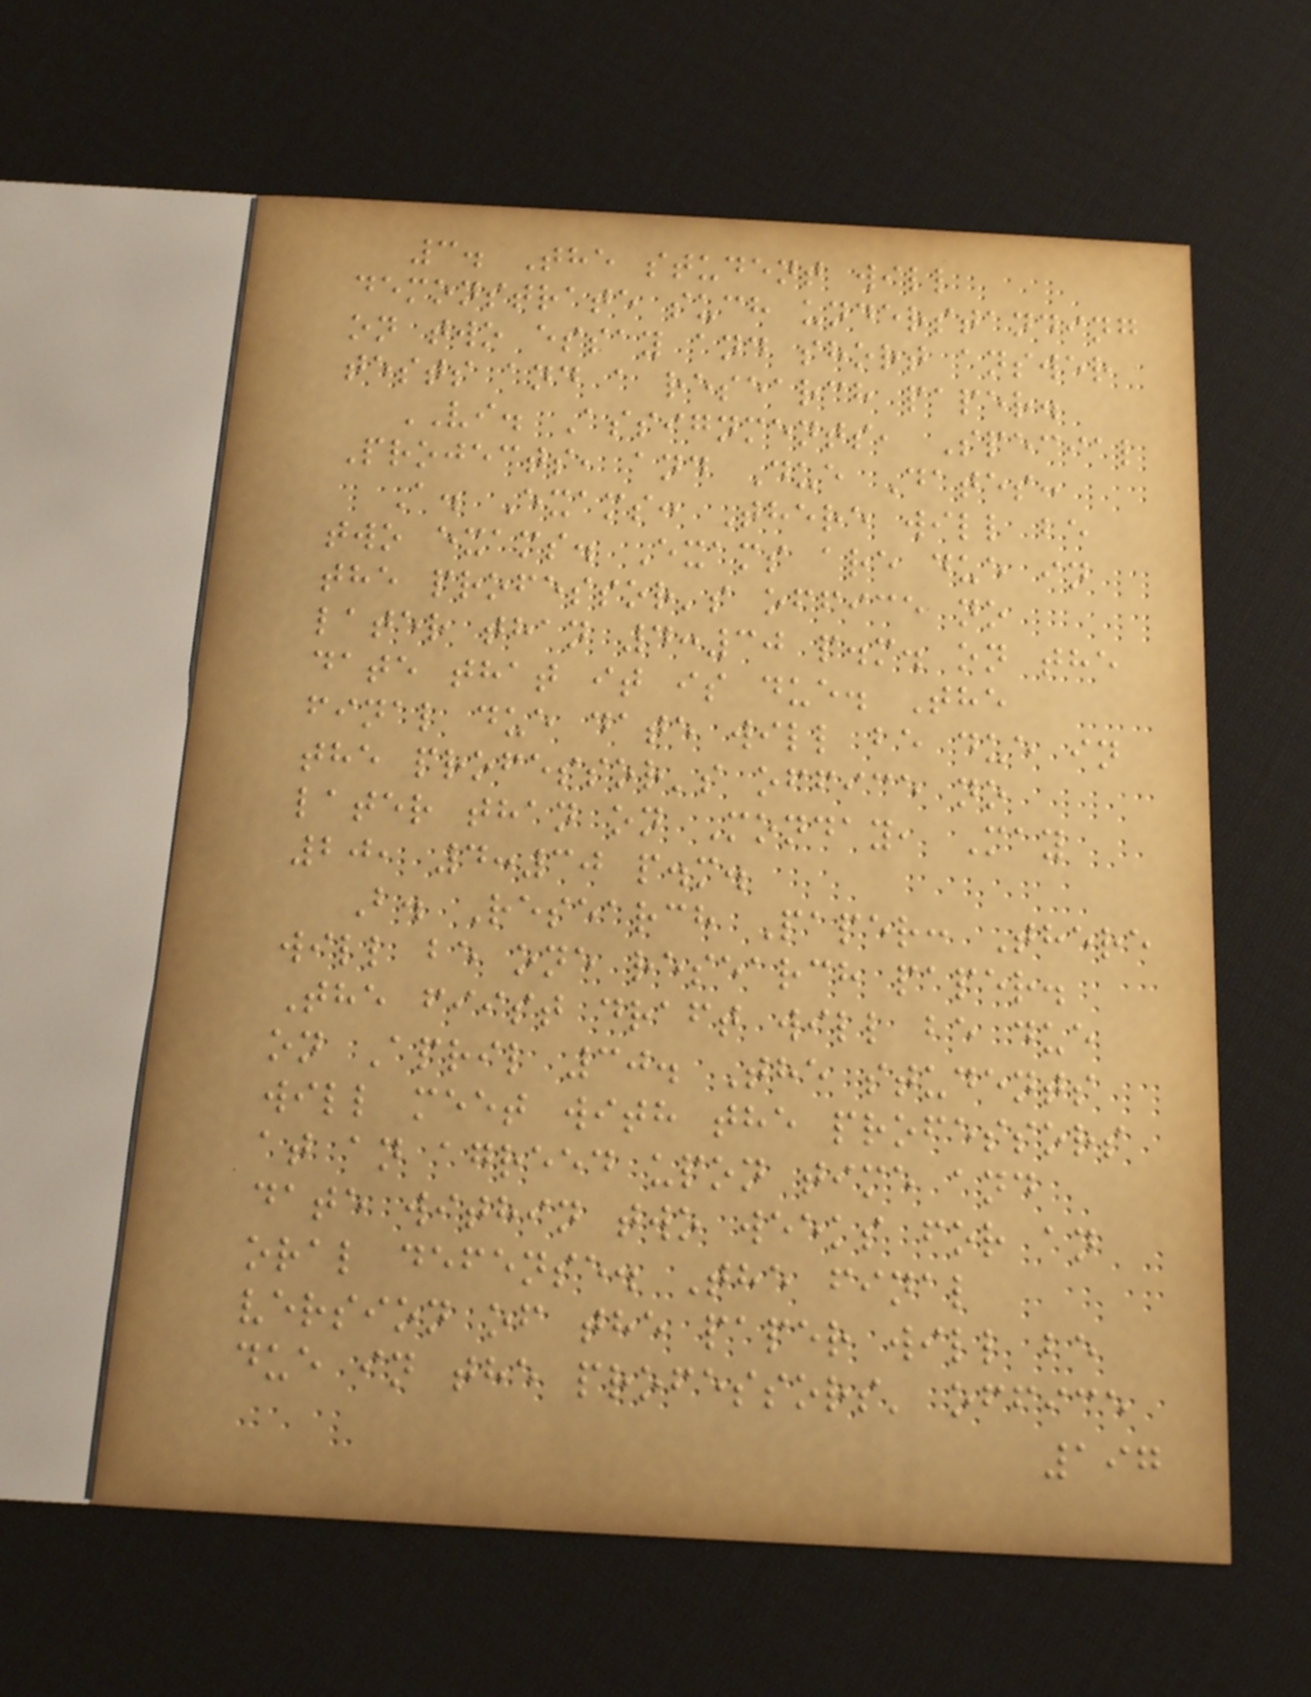3. The student will
demonstrate such understanding
on two essay and short answer
tests and a research paper.
VI. Assignments, Special
Projects, and Due Dates:
A. Exams: There will be
two exams. Exams are due in
the professor's office no
later than 4:30 p.m. on the
date that it is due. The
final due date will be due in
the professor's office no
later than on Monday, May
20, 4:30 p.m.
B. Research Paper: There
will be one research paper.
The fiist draft will be due
on April 30. The students
will meet with the professors
at an agreed upon time and
date within two weeks for an
oral defense. The final
version of the paper will be
due in the professors' office
197
